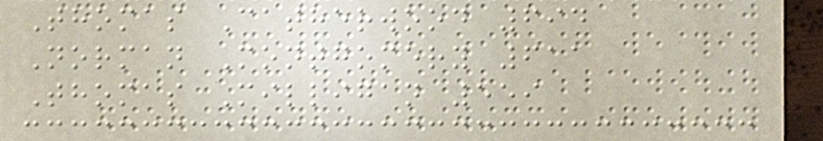Thomas Catherwood 694
Norman Montgomery 611
Thomas Milligan 559
